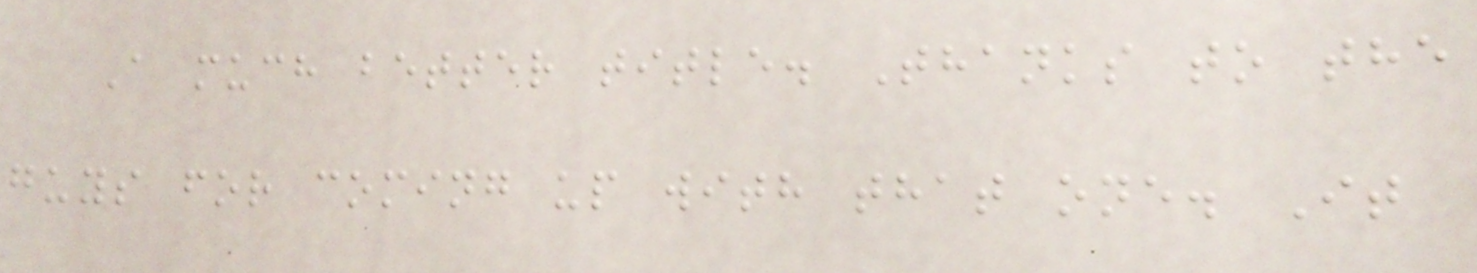A much better title. Thanks to the
guys for coming up with that one. It
